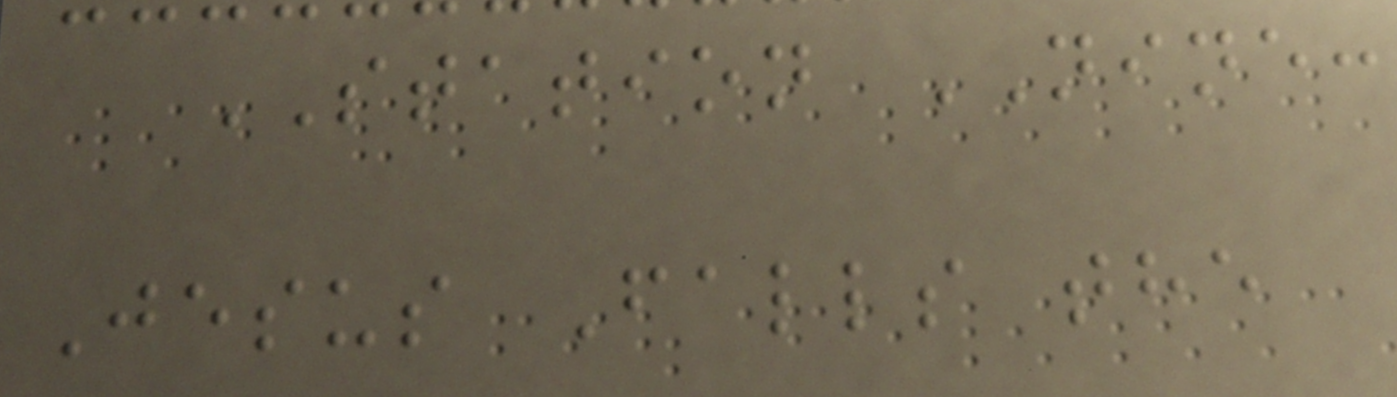STATION NINE:
Jesus Falls the
